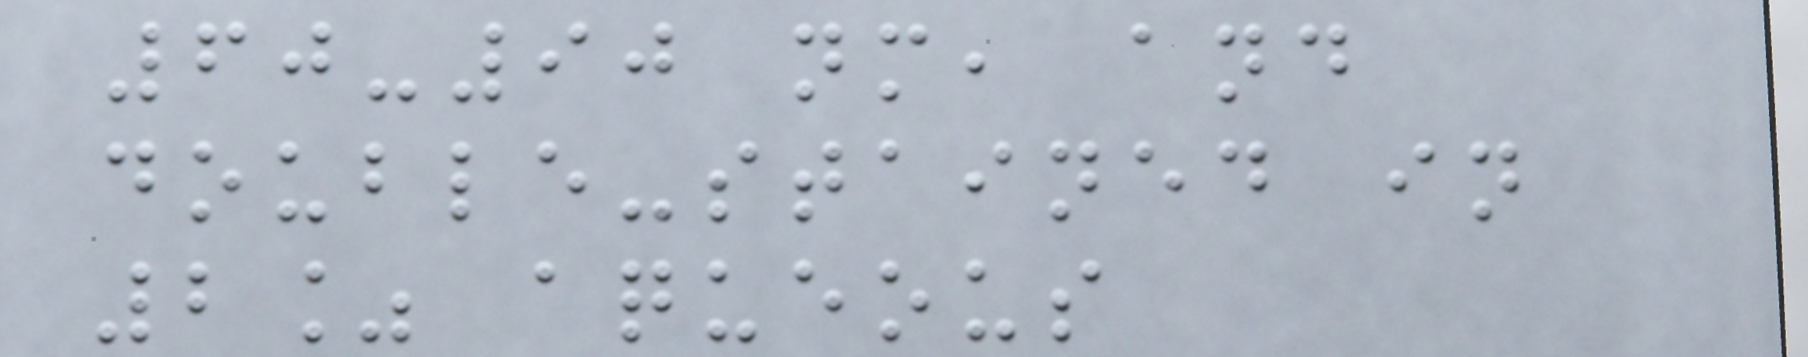60-90 nm, and
double-stained in
2% aqueous
